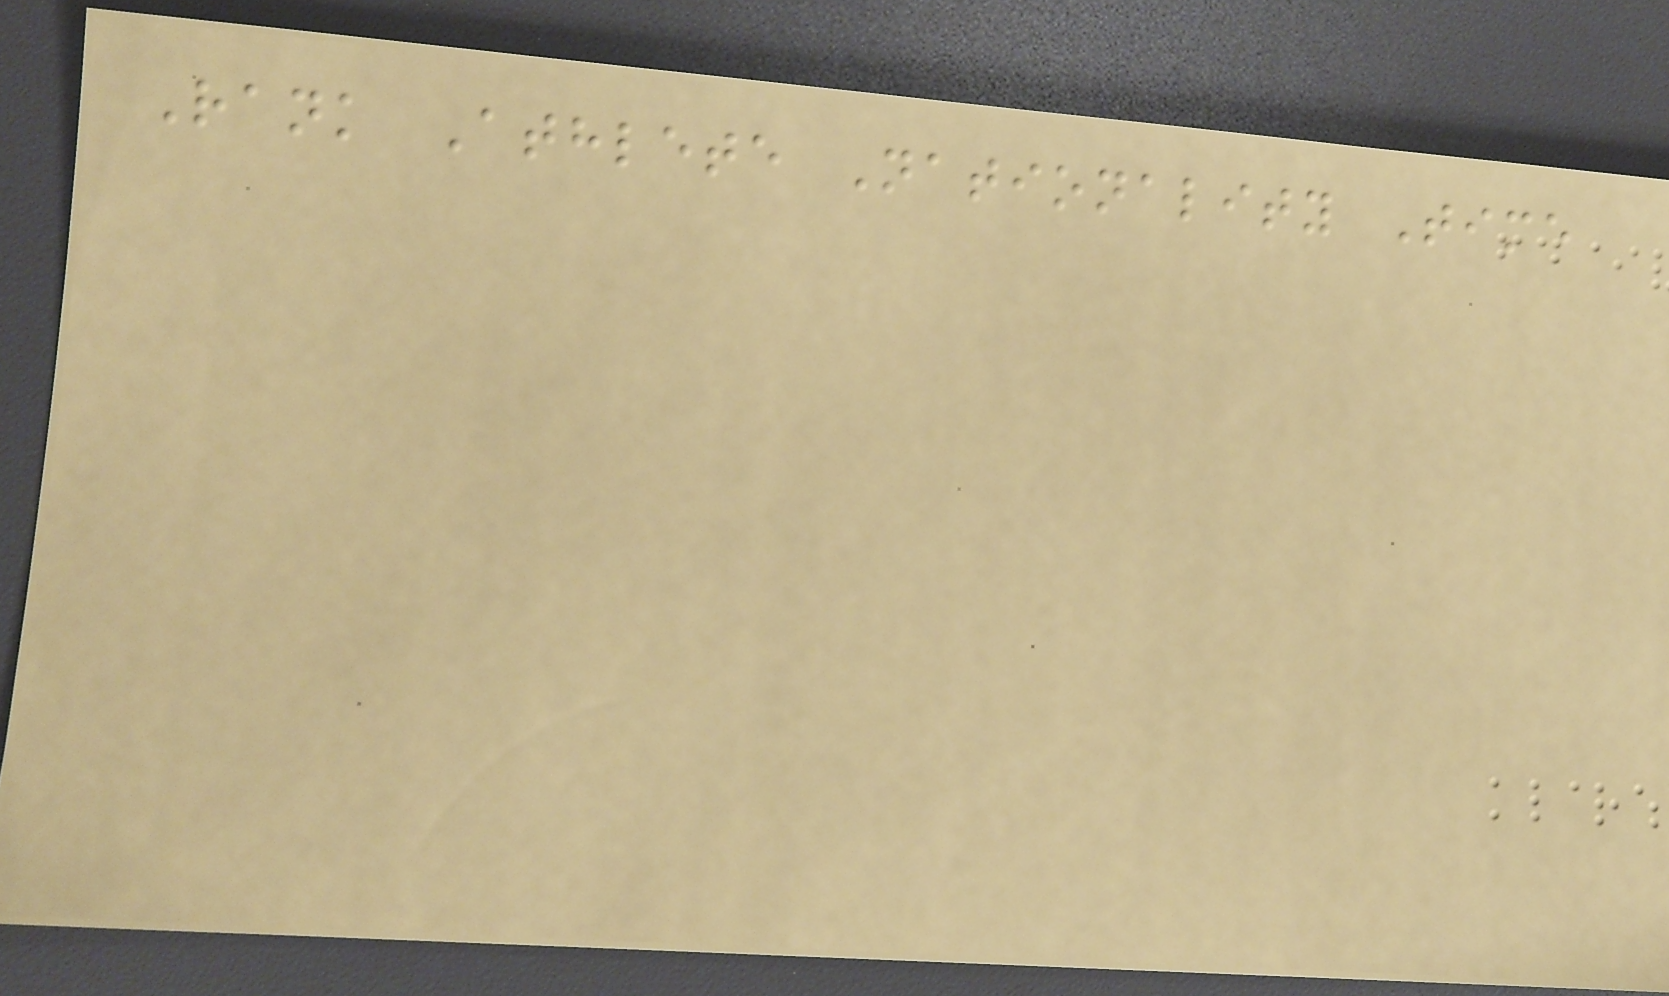Rank Athlete Nationality Time
